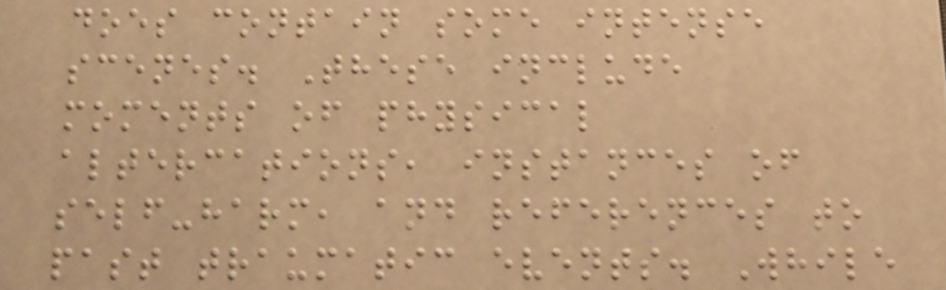does contain some intense
scenes. These include
moments of physical
altercations, instances of
self-harm, and references to
past traumatic events. While
